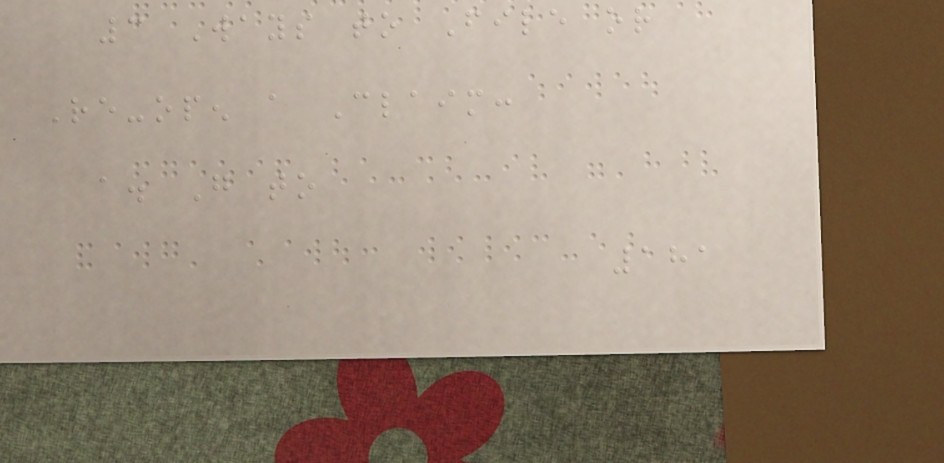3 Ways to File or
Re-open a Claim:
a. Go to
181
